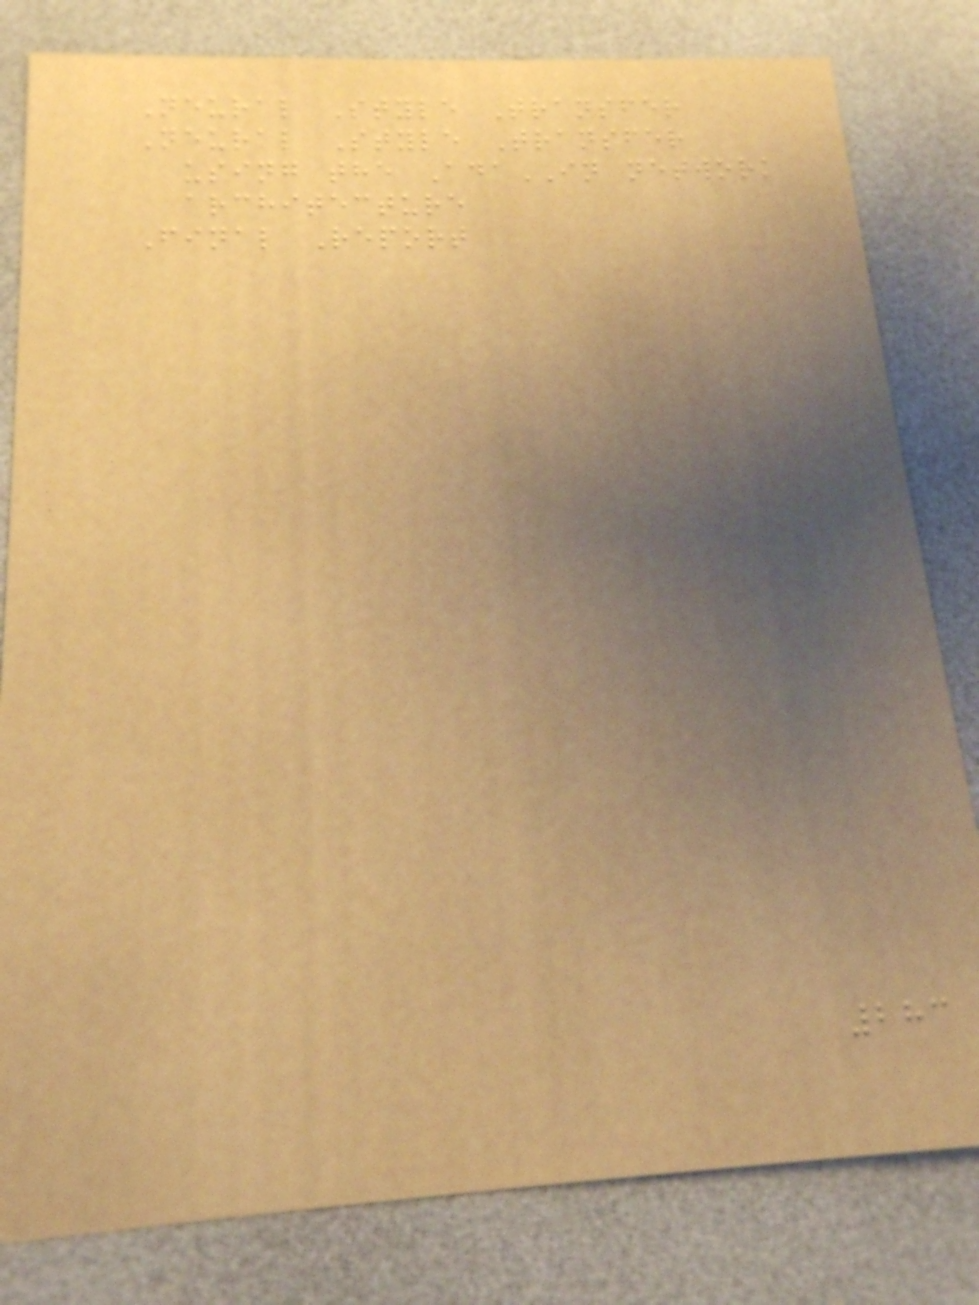Neural Style Transfer
Neural Style Transfer
using the AdaIN network
architecture
Final Report
283
